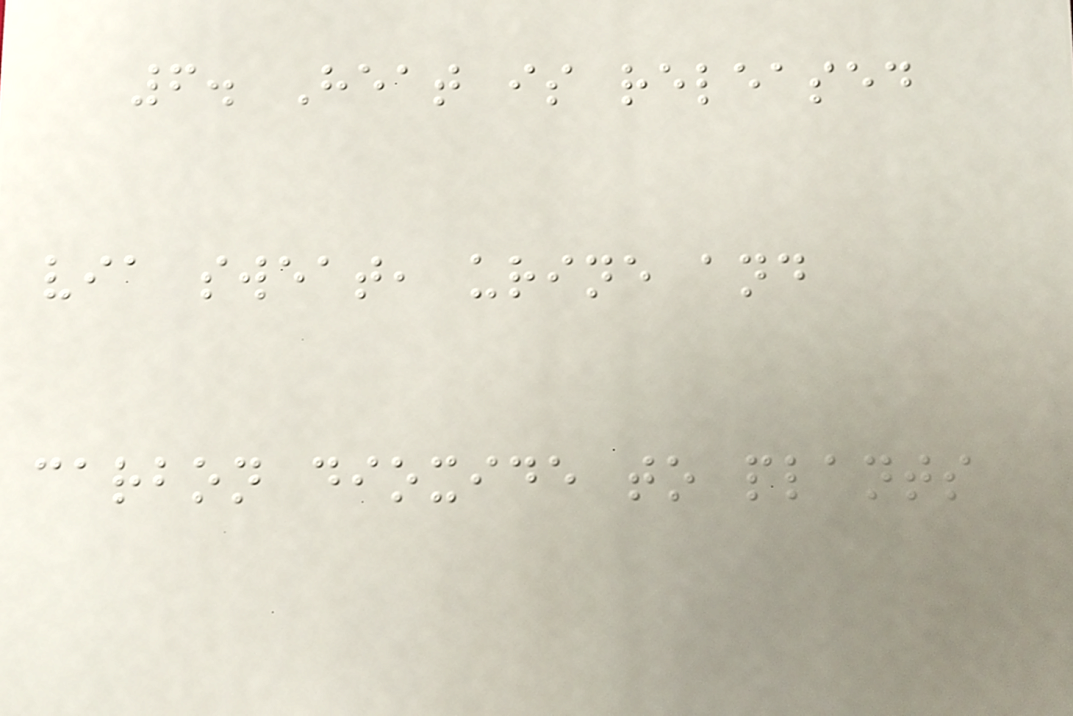6. Heat is released
via sweat, urine and
carbon dioxide to plants
